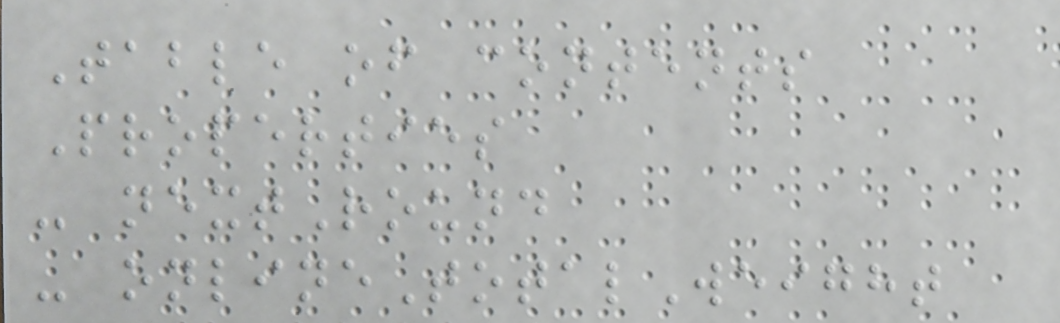Table of contents
Properties
- nextRound
- onlineTotalWeight
